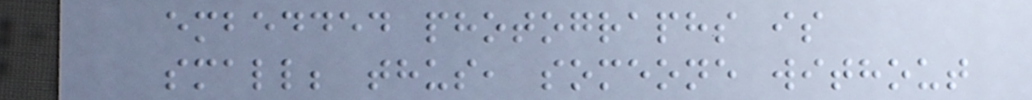embedded photographs is
small; thus, someone without
